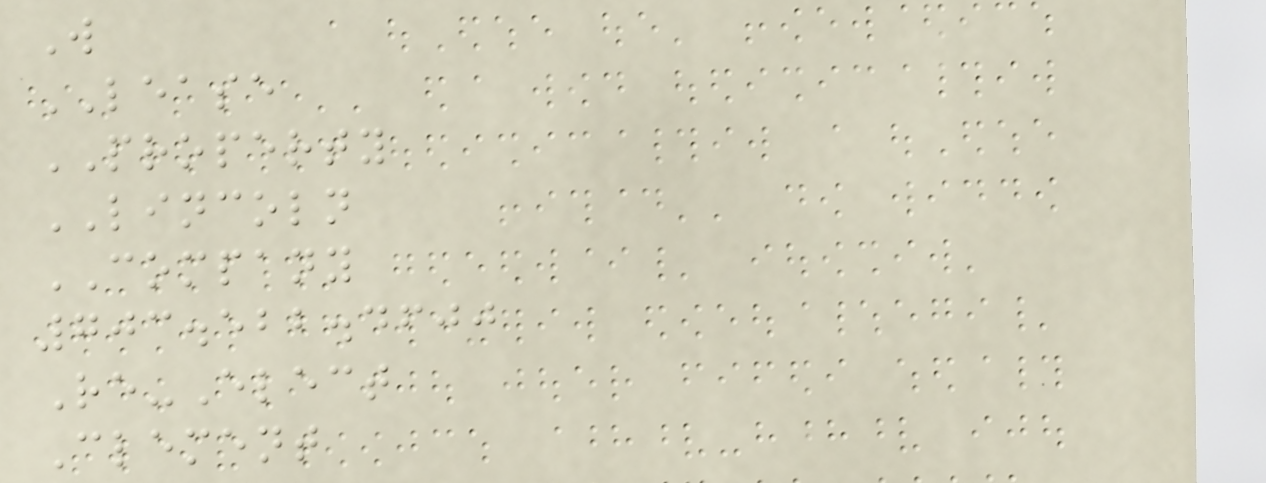W
LEASE
PROPERTY
LINCOLN
COMPANY
703.522.4600
Re-Elect
Clement
